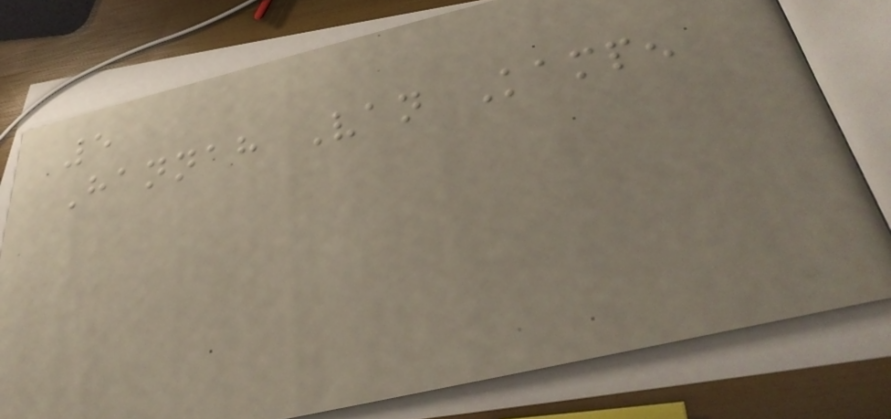5
Hannah Van Kampen
